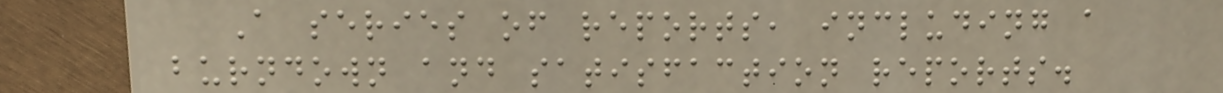A series of reports, including a
burndown and satisfaction reports.
